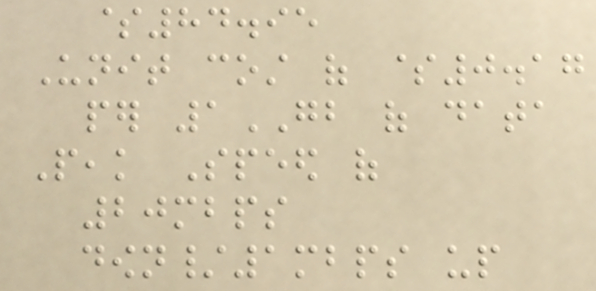$84.95
Unit cost of $0.17
per 1GB of data
Peak Speed of
20mbps
down/1mbps up
